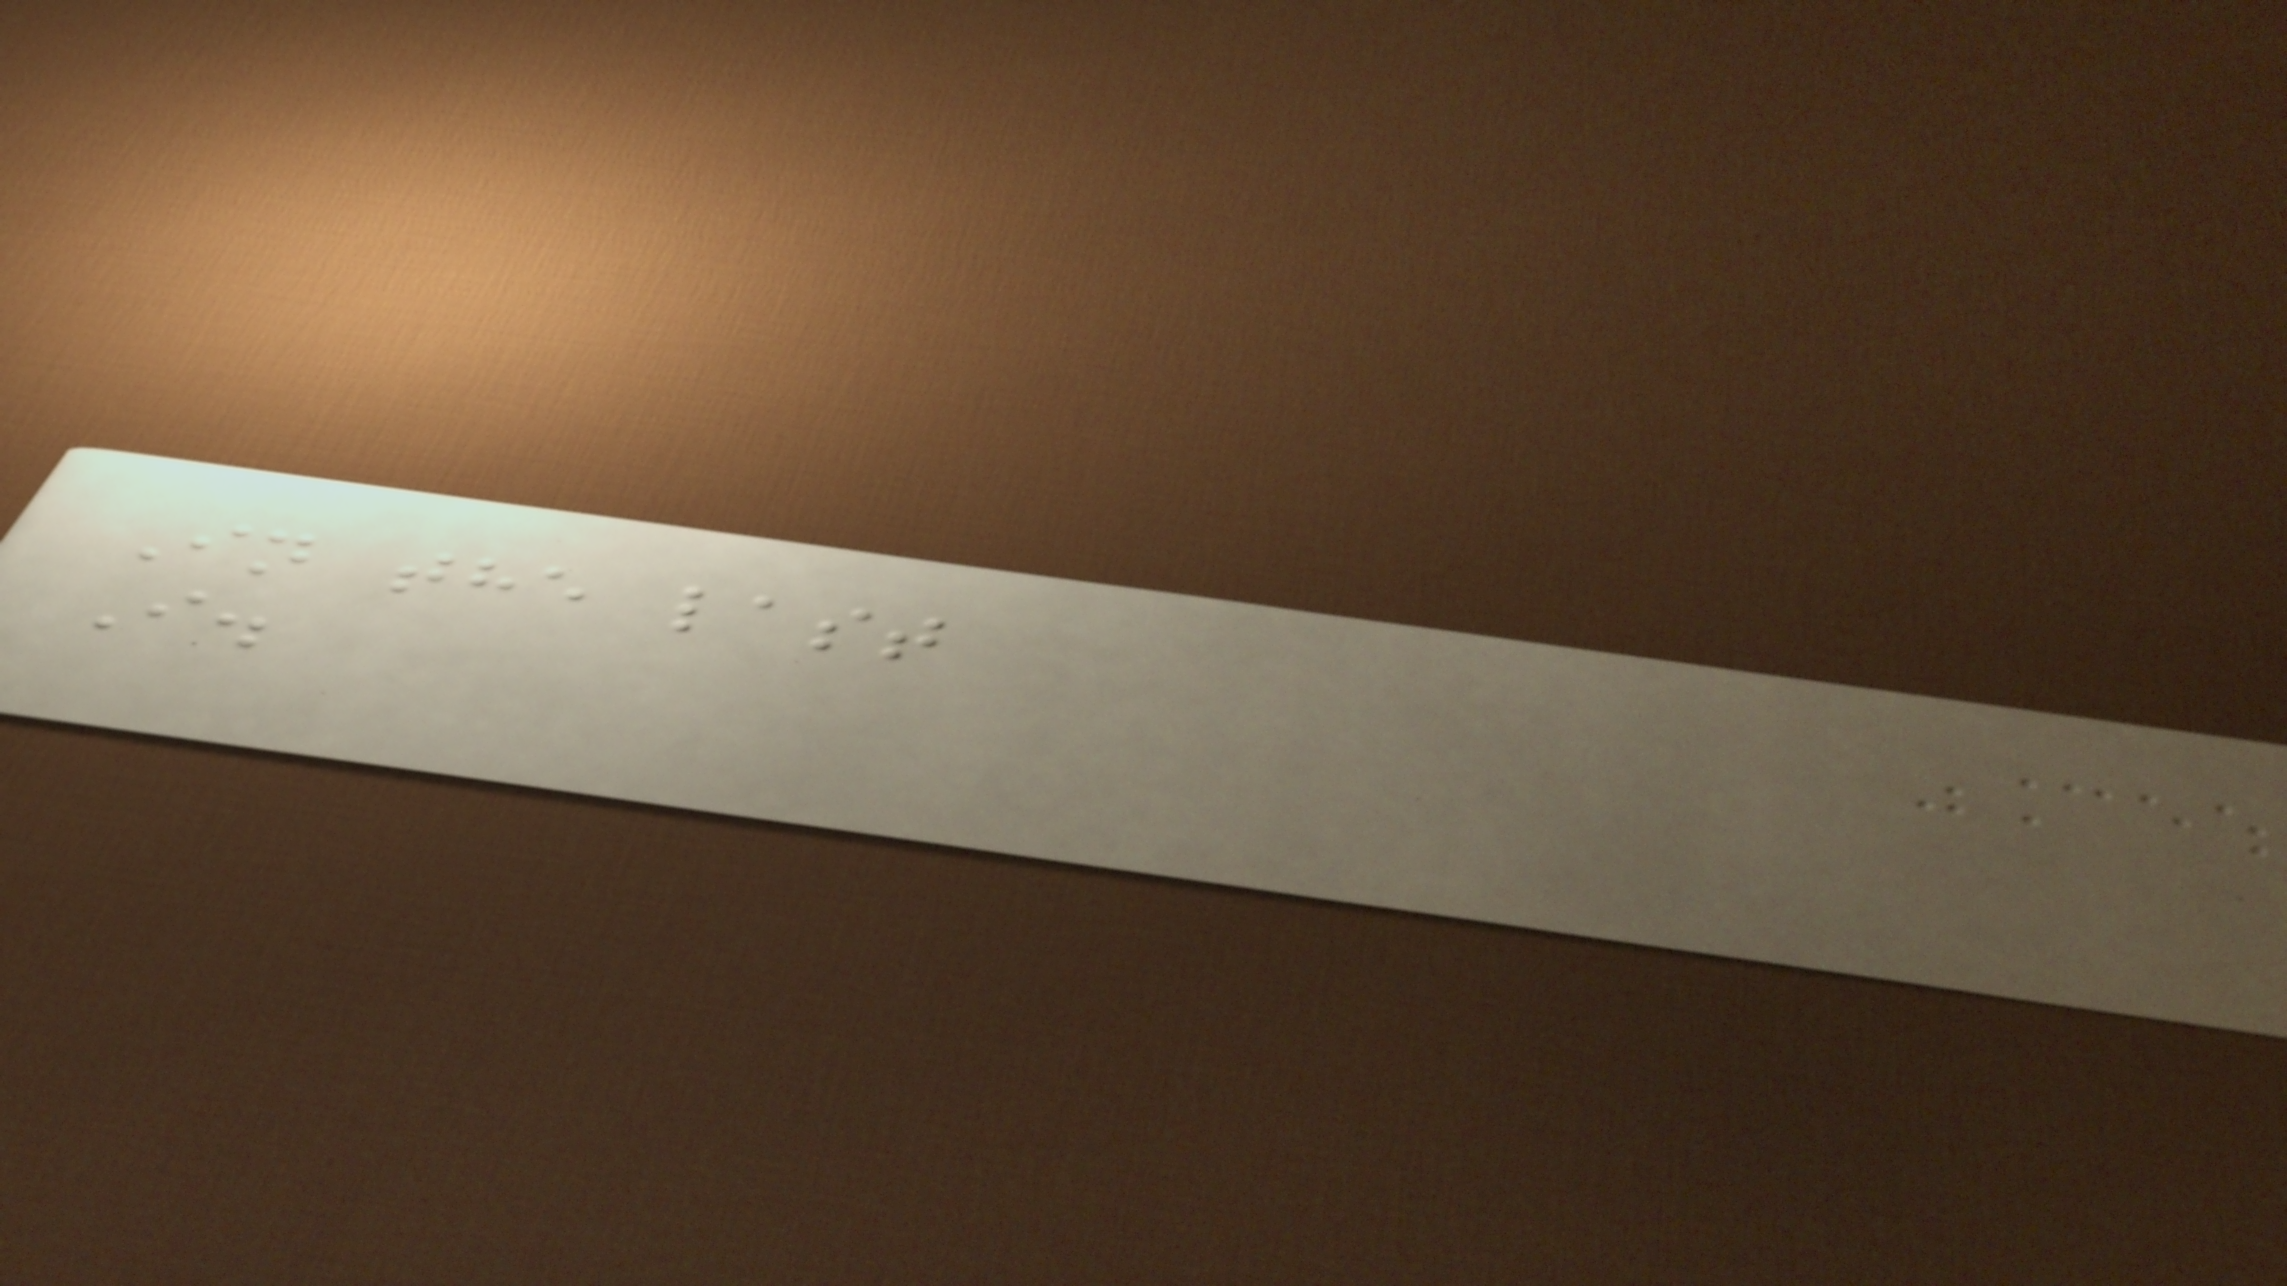In the last
I.
